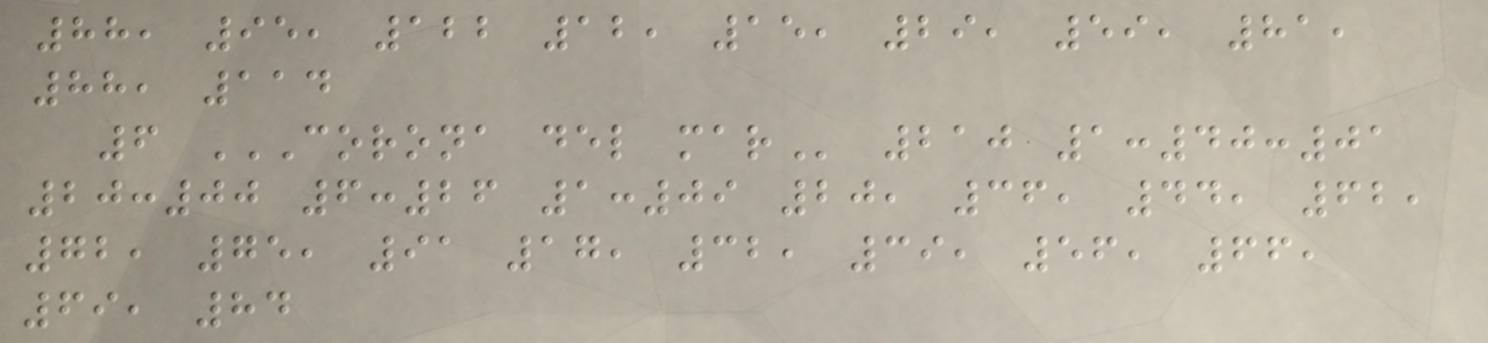88, 95, 122 12, 15, 29, 59, 81,
88, 114
6 CORONA DEL MAR 210 1:40:01
20:00 6:26 1:09 20, 36, 44, 62,
72, 75, 91 17, 32, 39, 56, 66,
69, 84
